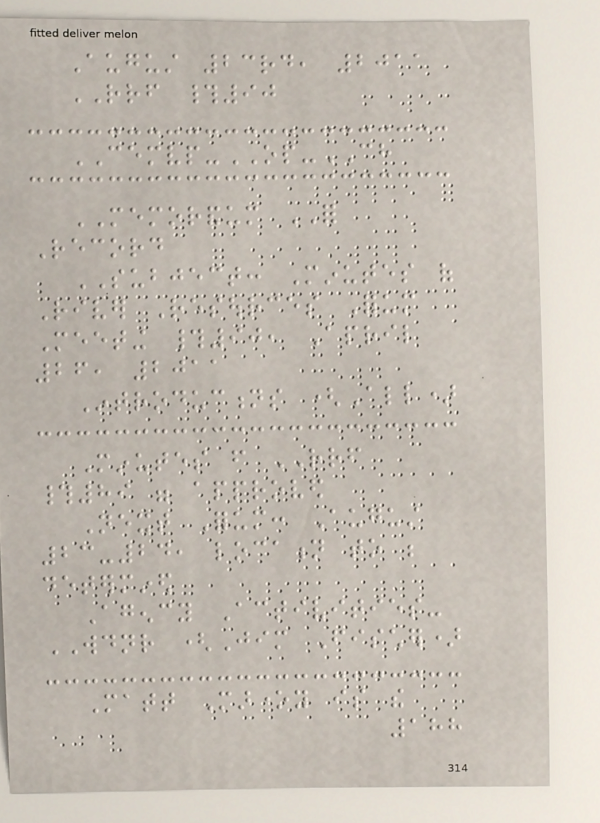August 23rd, 2011
RRF #90
CEMVP-OP-CH
MEMORANDUM FOR
Record
SUBJECT: Minutes of
River Resources Forum
Meeting #90, April
26, 2011
Introductions (All)
Minutes from RRF
#89 were approved
Next Forum: August
23-24, location to be
determined
Agency Activities-
WDNR (Jim Fischer)
Matt Maroney is the
188
